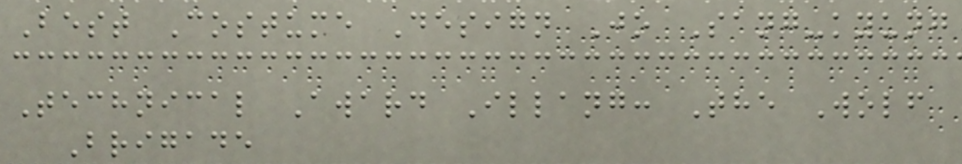Best Costume Design Jo Sang-kyung
Technical Award Illang: The Wolf
Brigade
